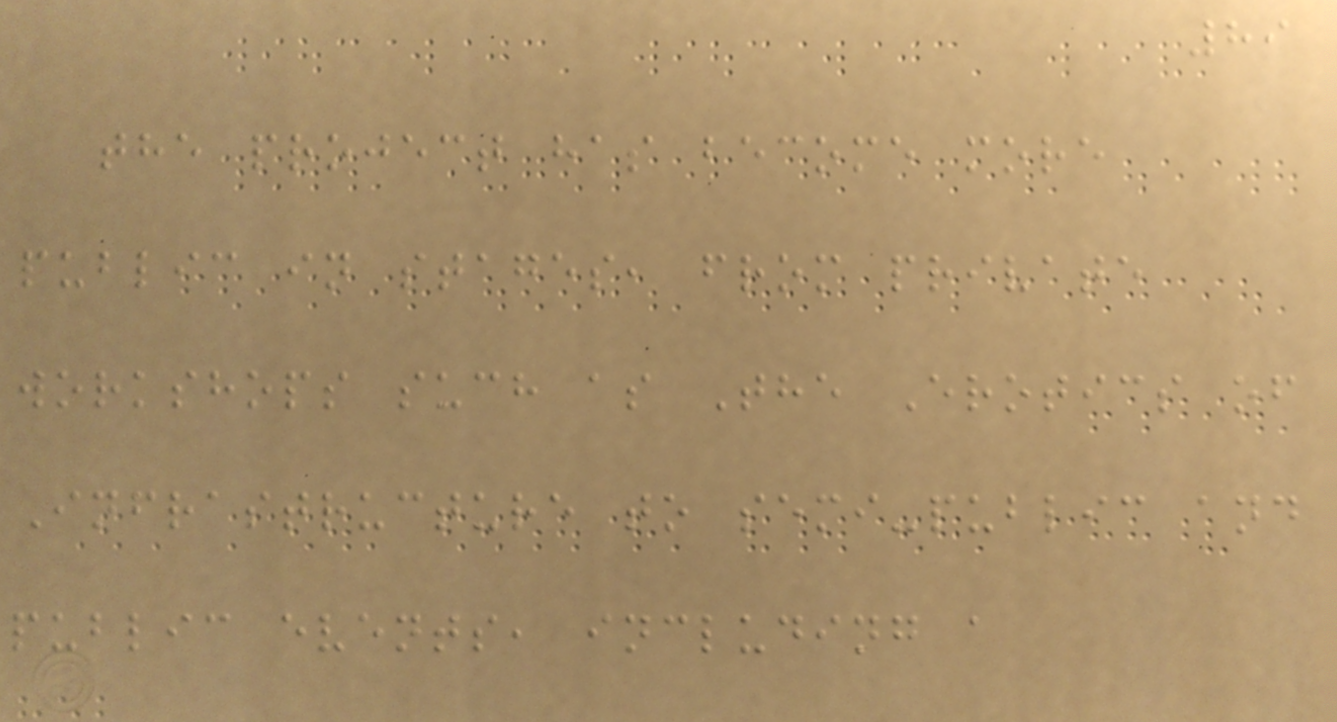89
the project has become more
public in stages, from private
workshops such as The Erotics of
Infrastructure to semi-public and
public events, including a
